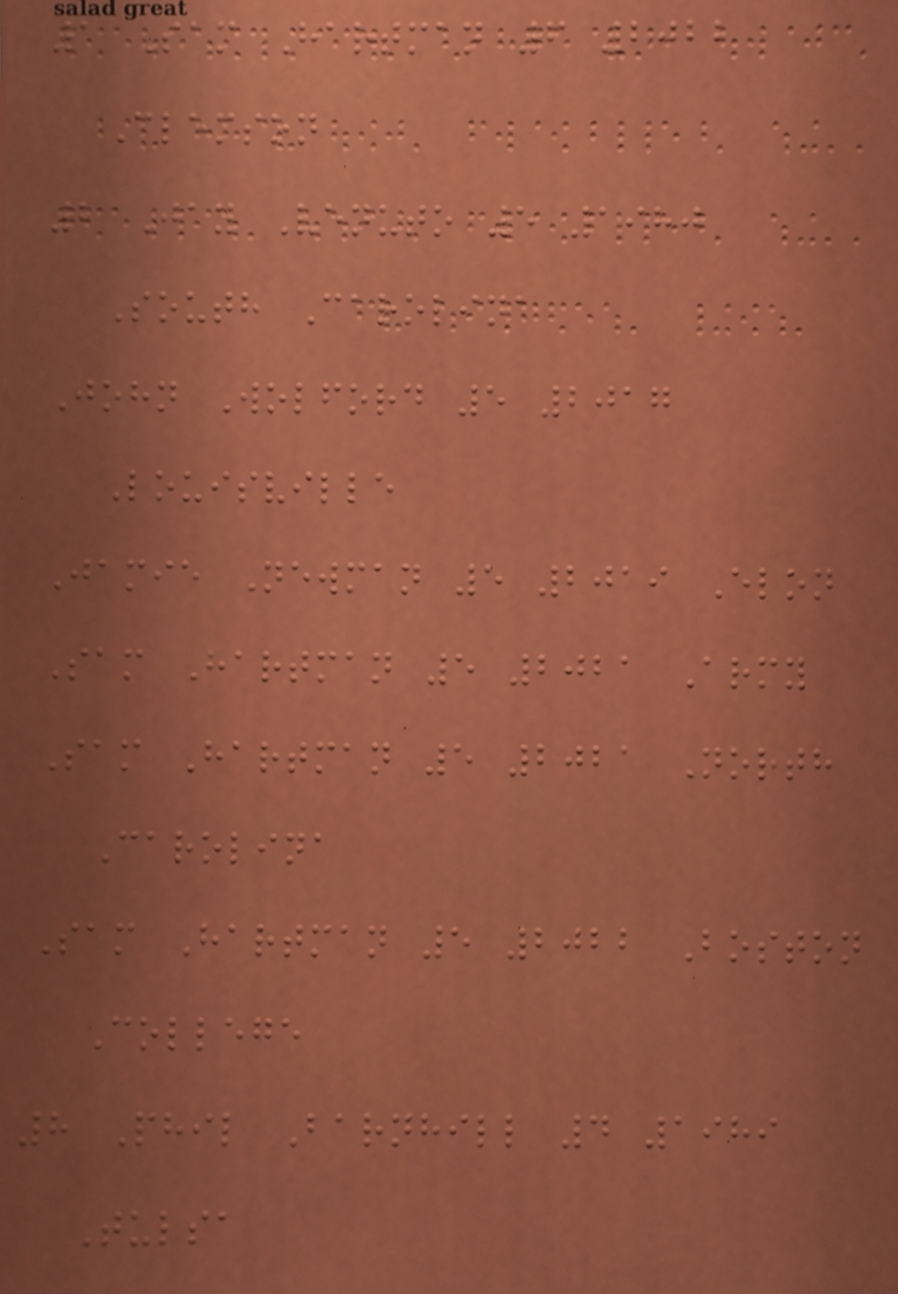1 Sam Hartman 6 2022
Clemson
2 Jay Venuto 5 1980
South Carolina
John Wolford 5 2017
Louisville
Jamie Newman 5 2019 Elon
Sam Hartman 5 2021 Army
Sam Hartman 5 2021 North
Carolina
Sam Hartman 5 2022 Boston
College
8 Phil Barnhill 4 1989
Tulsa
